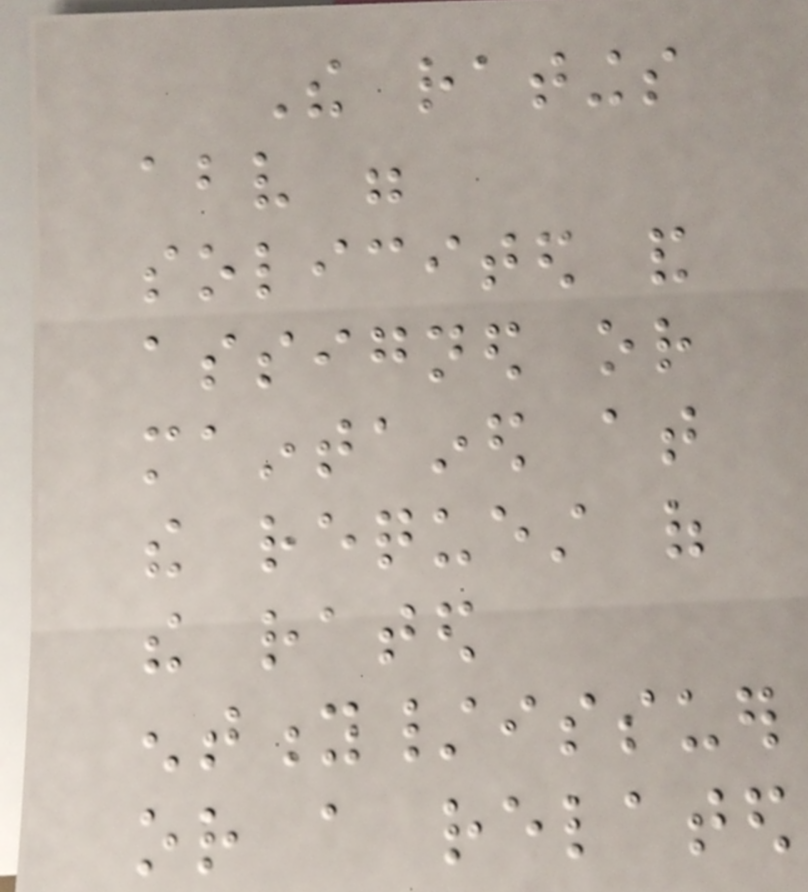The ratings
above were
solicited and
assigned or
maintained at
the request of
the rated
entity/issuer
or a related
